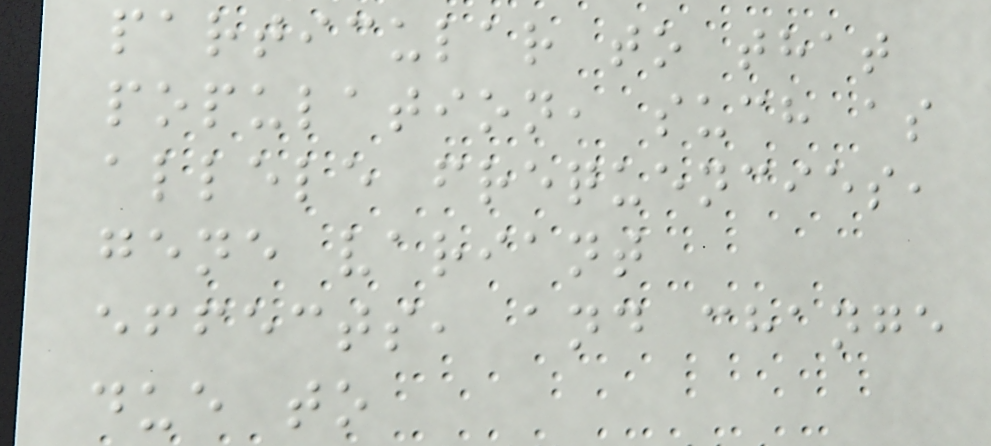particular to that
population, such as
allele frequencies,
gene variant
effects, and change
due to
